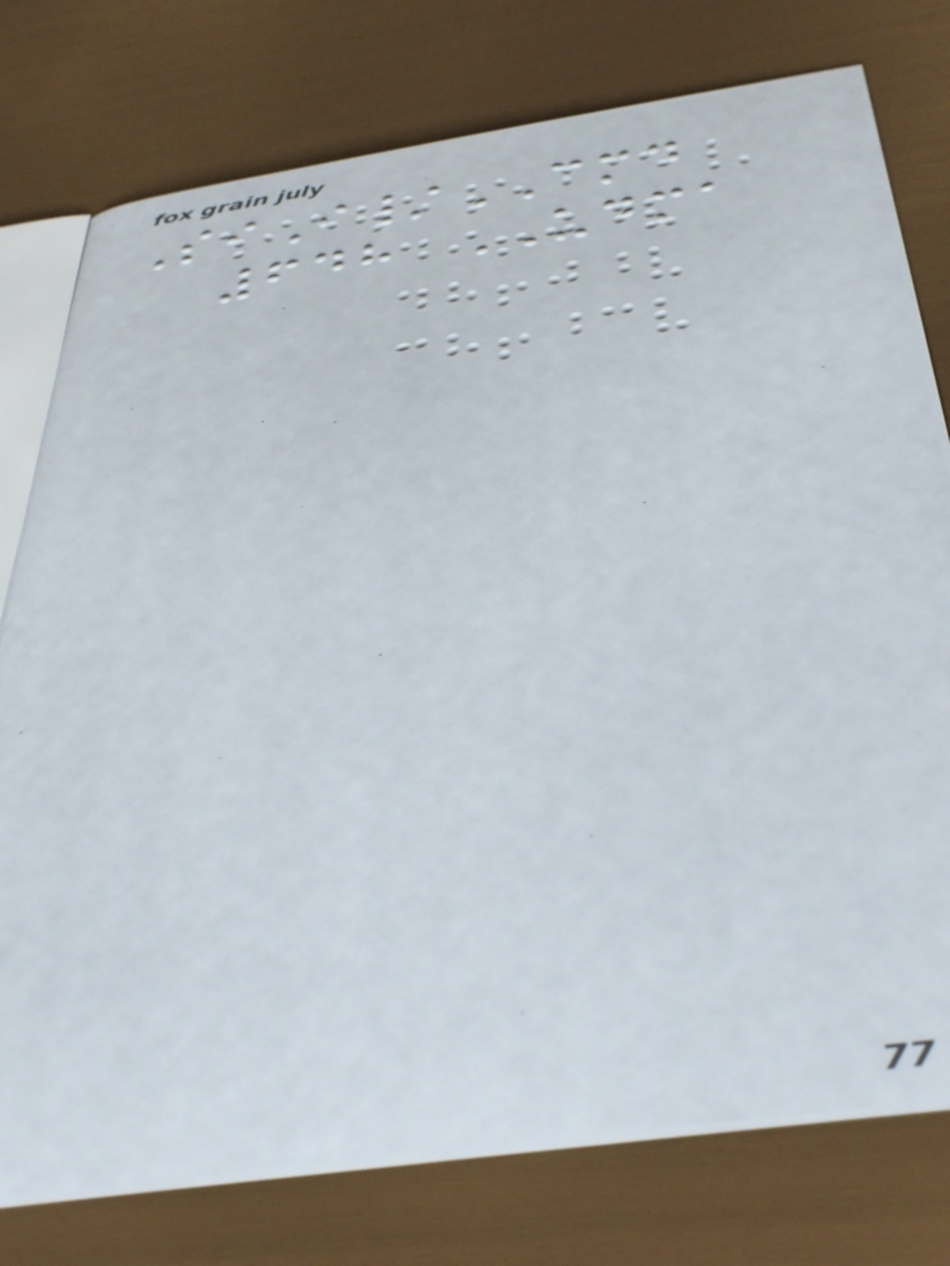SiI/CMD
648 UDMA
